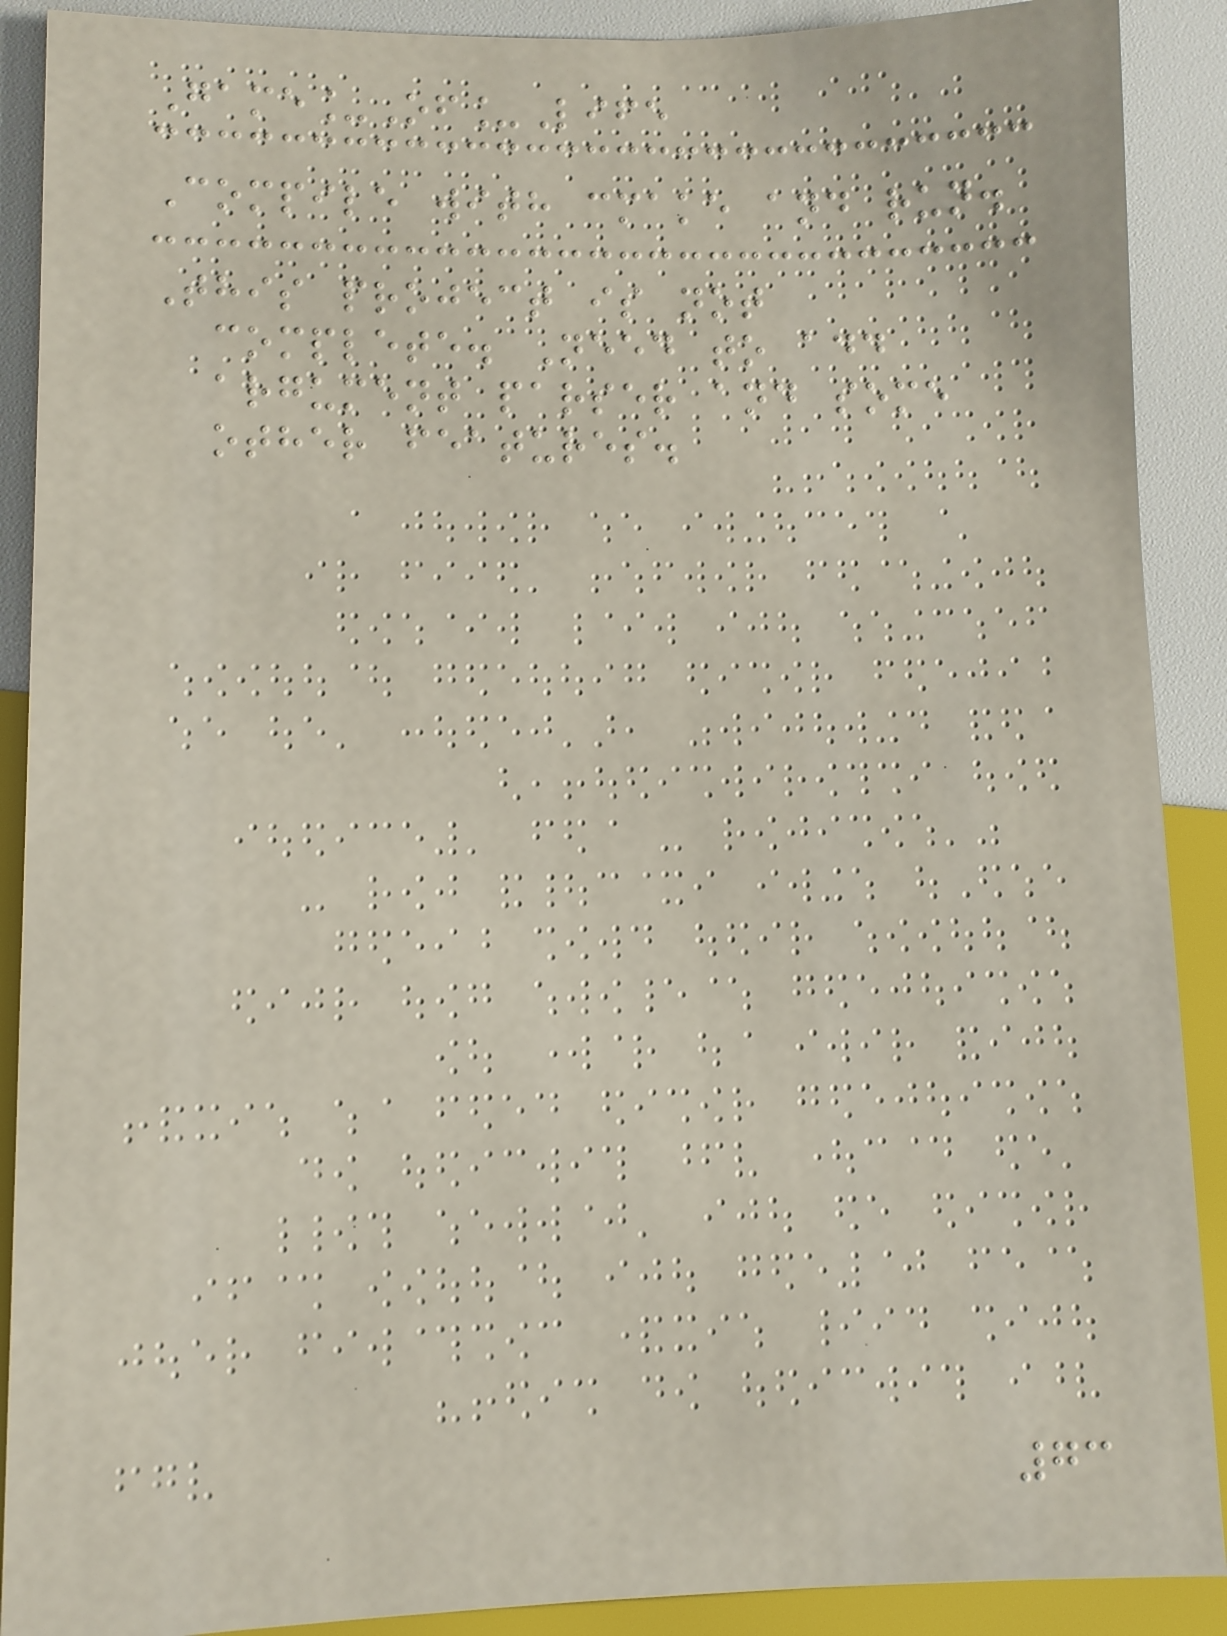Game_Of_Life
Compile with cmake and run.
This project is not
complete. Need to add
argument parser and some
other features.
73
